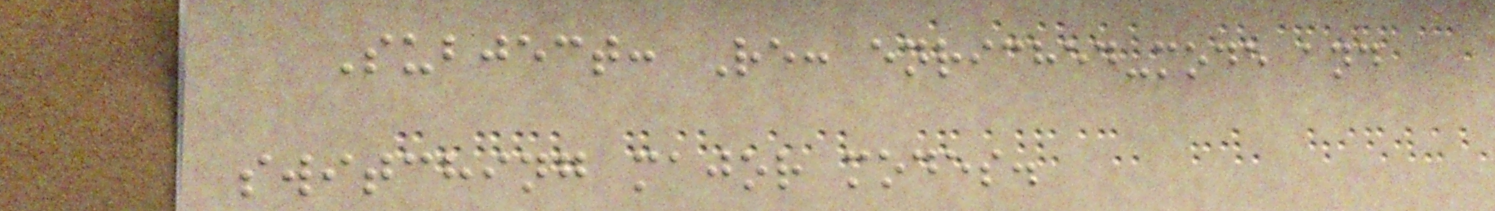Subject: Re: enriched-mode and
switching major modes.
